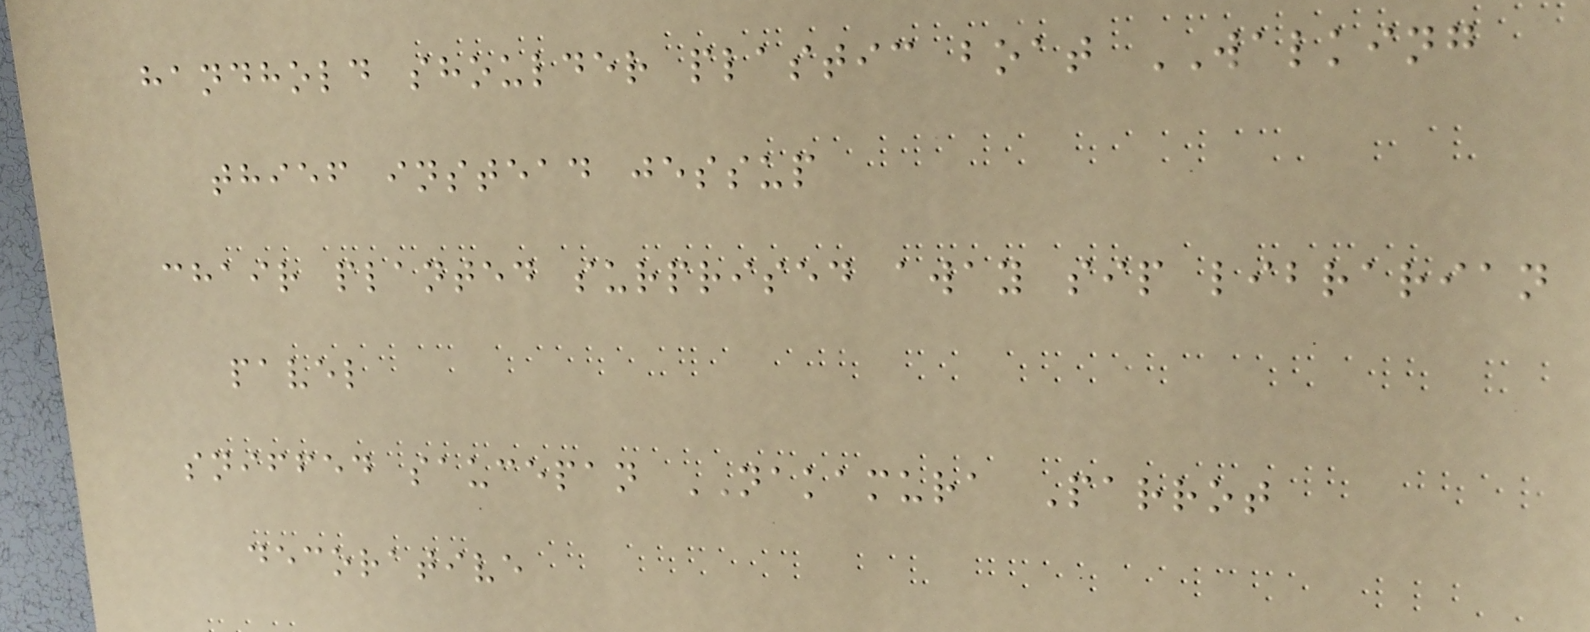handhold shoulder plastic boat WALKING
thief instead jessup
chair planted surprised away sip librarian
pavel
sniffed saucepan NAKAMURA Parrot
decorative
